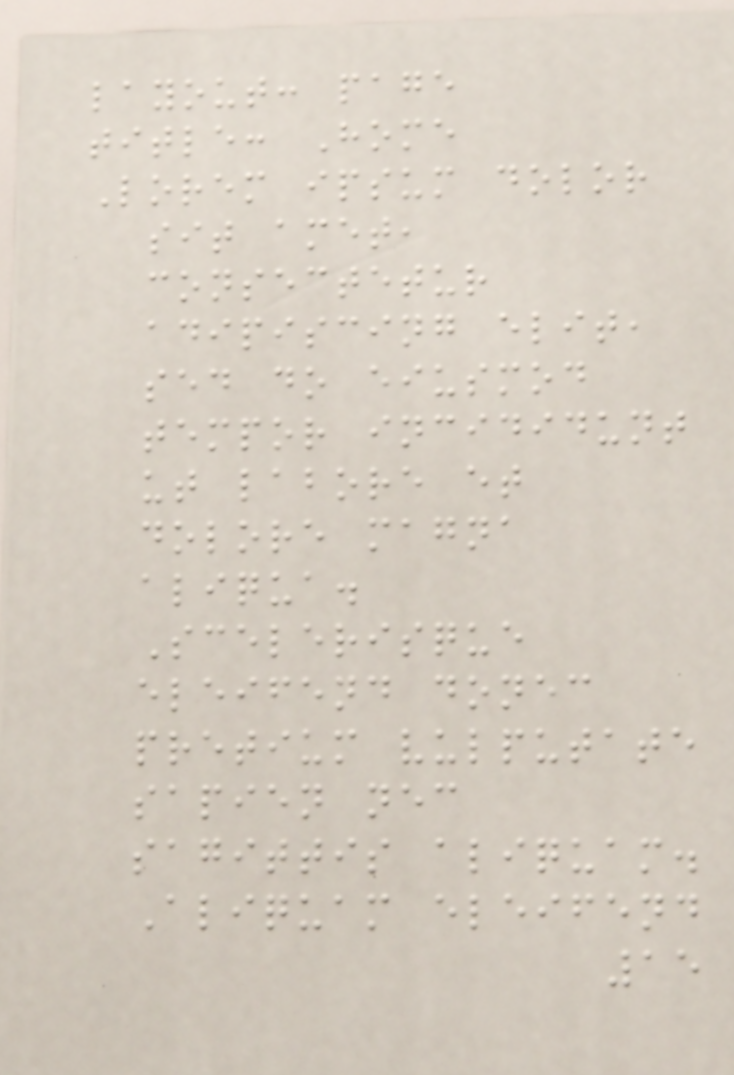layout: page
title: Home
Lorem ipsum dolor
sit amet,
consectetur
adipiscing elit,
sed do eiusmod
tempor incididunt
ut labore et
dolore magna
aliqua.
Scelerisque
eleifend donec
pretium vulputate
sapien nec
sagittis aliquam.
Aliquam eleifend
15
